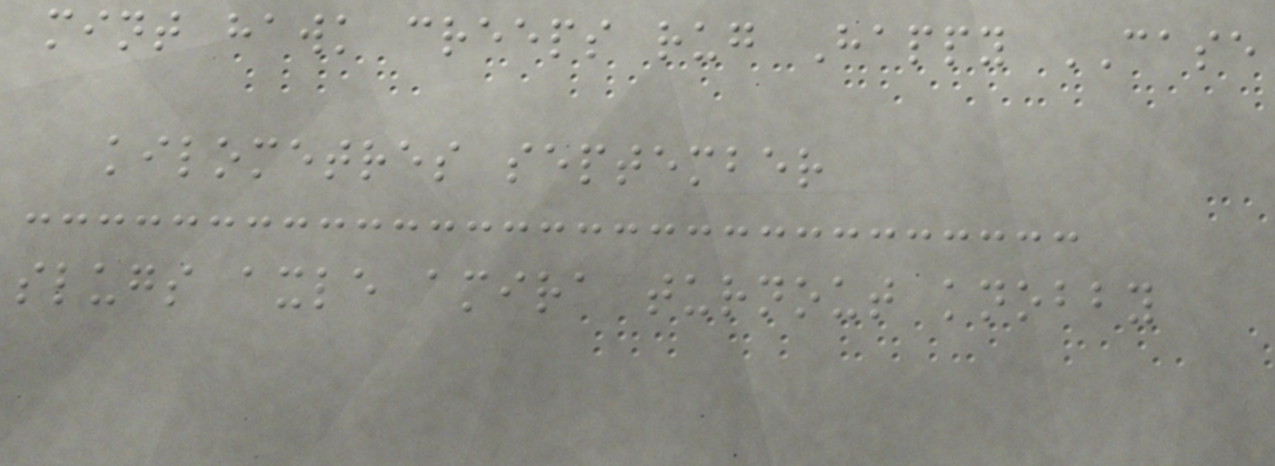mint hawk creeps rug Happy CASE
kilometres september
slugs axle amira turnout knobby
